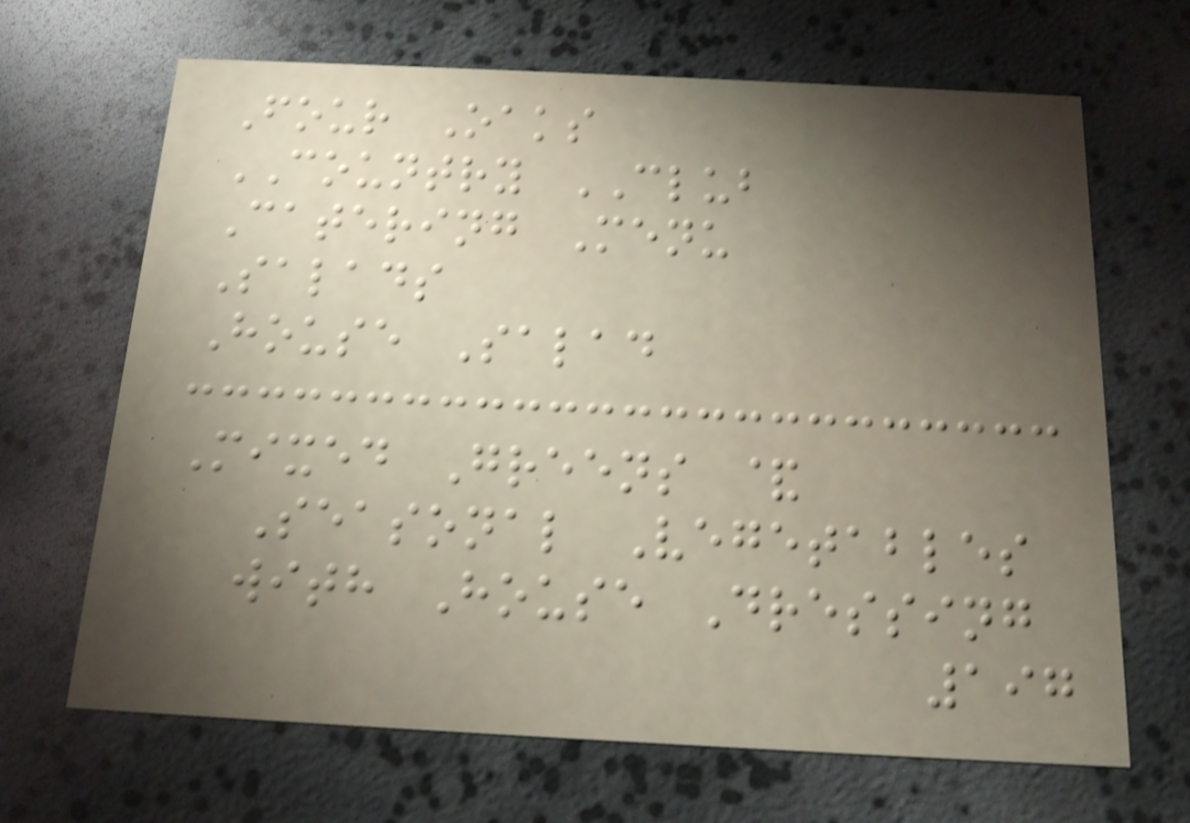Four Oaks
COUNTRY CLUB
Catering Menu
Salads
House Salad
Mixed Greens &
Seasonal Vegetables
with House Dressing
197
